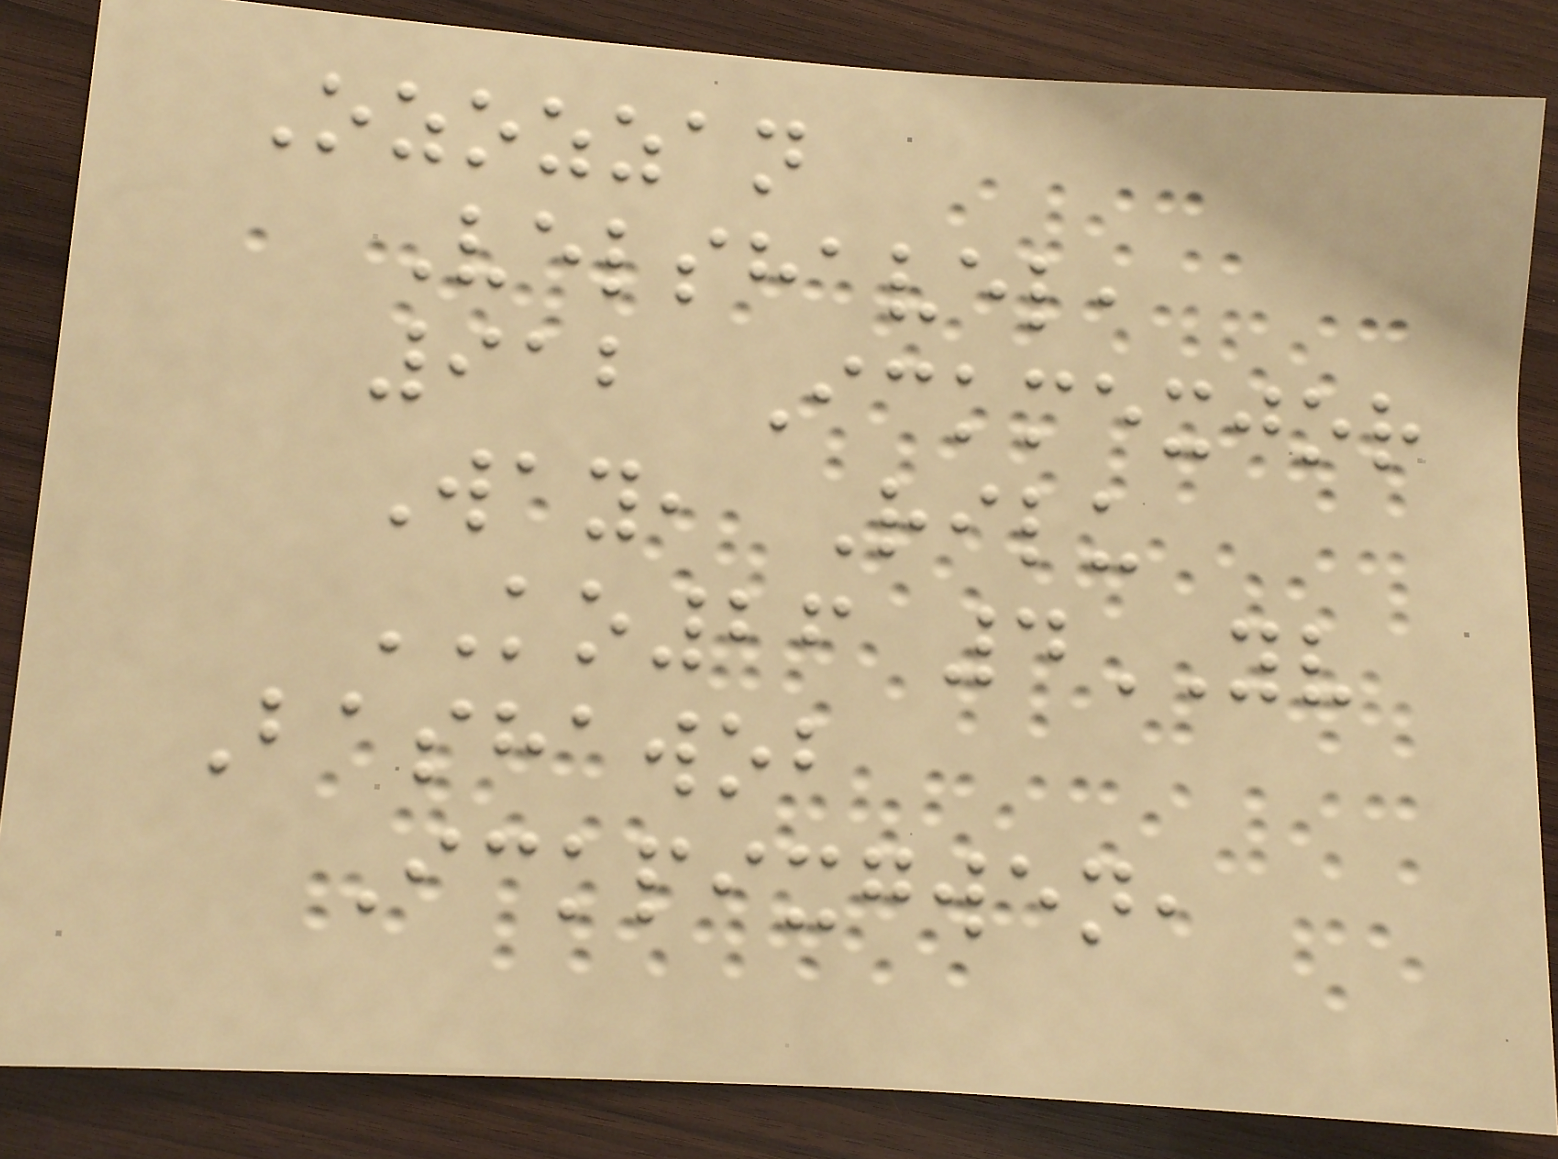Ozozzan
Velshavel,
912 Ickmexjor
Way, Rilu
KO26 4YV
Bashawob
Ickpixgwen,
